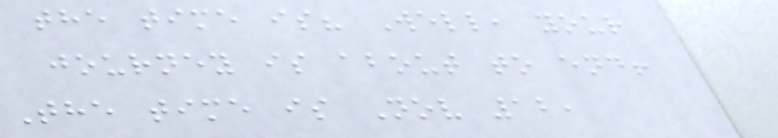the time is? Well, your
journey is about to end!
The time is Nov 12,
